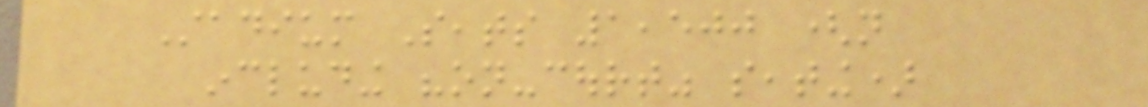Stadium Seats 1,500 (not
including "on-court" seating)
